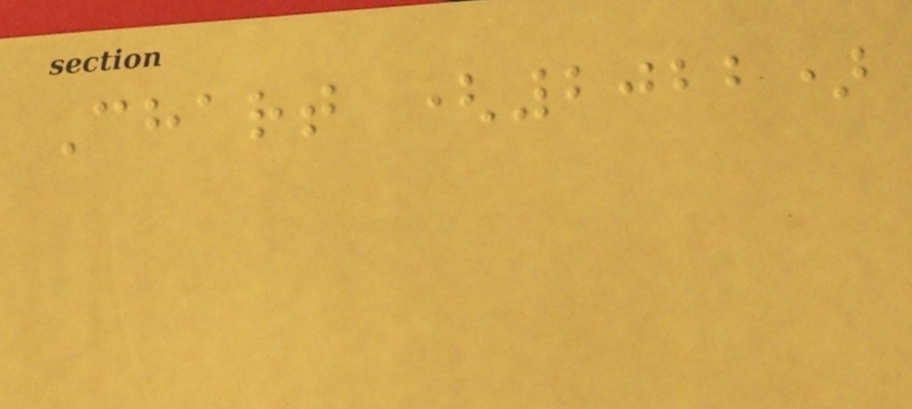Chart (2022)
